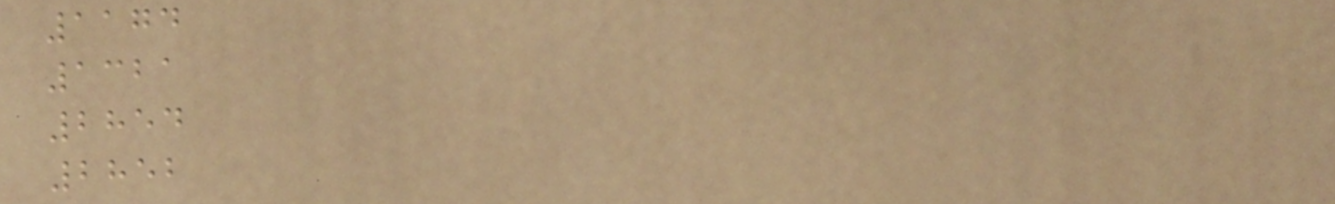1174
1321
2854
2852
